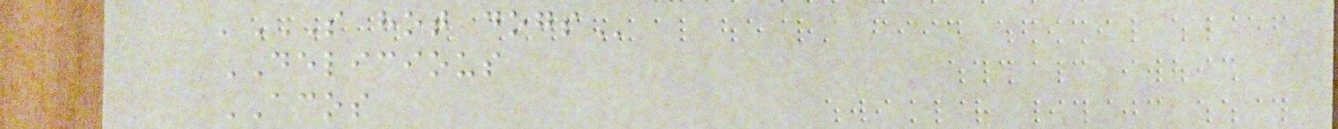'S HOT DOGS
DELICIOUS
ACOS
